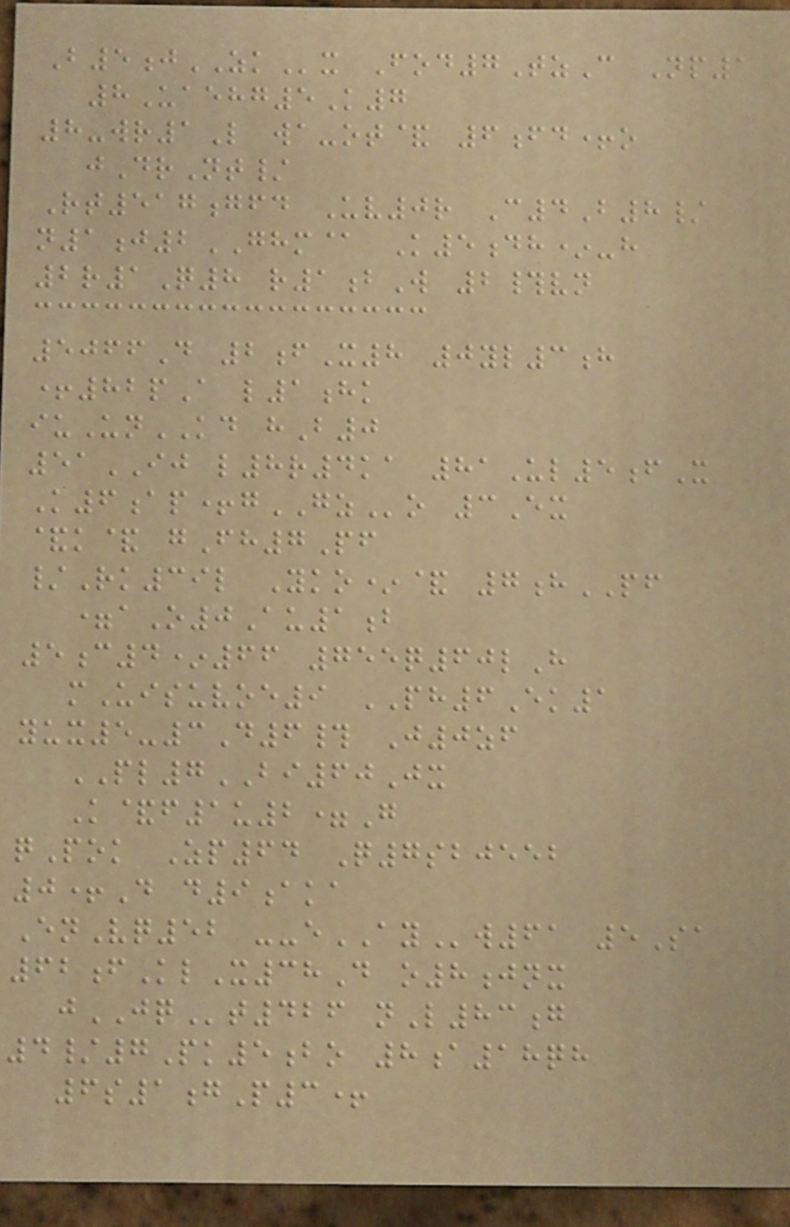B5jZKx Fod7TzC Np1
8Uaehg5K7
8-wr1L wa-ot& 6fd+o
jDrNt/
Rt517gfd Uv0r C4B8/
n1j2GHM@ K5dh*-h
2r1Q8 r1bW 2#vn
5066D 2fX8 0yl3h
+82pA l1hk
iuUnKD hB0
51IJ l8r4ka 81Ul5fX
K6ap+gGZo 3Ex
&k& gFh7Pf
/Rk39l Yko*& 7hPF
=aO0Au1b
5c4*66 755q60lH
mUisuvoe9 PH6Ek1
yux5-3D6# J0zf
PL7BI60Jx
K&f1u2=G
qPok Zp64 Q7sbjeeb
0+D d9aka
EnVq52 --eAYw61 5Sa
62fKlX38D o8jnx
jJQt426 nL83g
4/7Pk5bo 8a18qh
6s1gP3+
